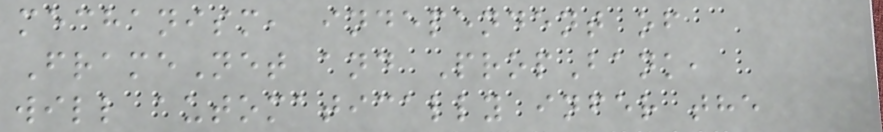mechanism, independent of
FrameNet and PropBank,
will automatically infer the
